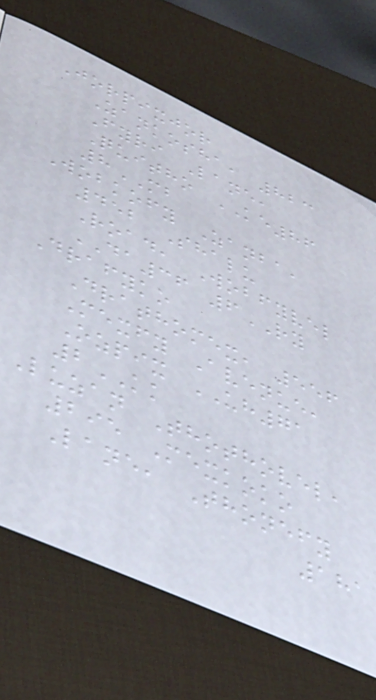Jorpixjor
Zankosha, 823
Fyri Lane,
Quitho KE86
8MB
Wobkofy Zanba,
452 Shalu
Road, Wobfyvel
DA36 6RY
Drafyko
Drathomex, 556
Mexfy Avenue,
Ozpix UH71
2KK
Luzan Thothovel,
295 Mexkoko
Lane, Thonefy
181
